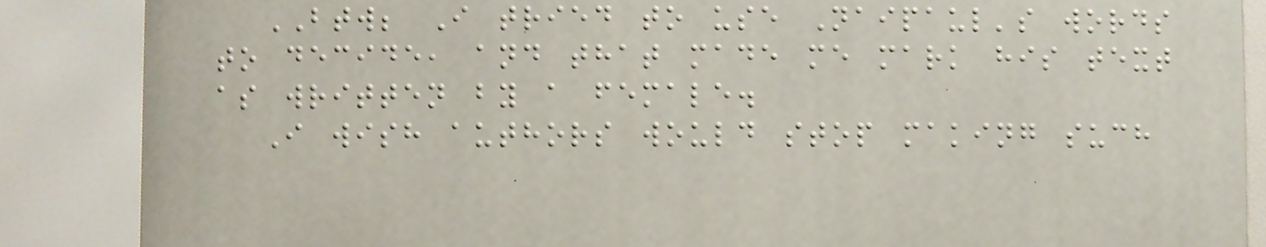BTW; I tried to use Naipaul's words
to decide, and that made me mark his text
as written by a female.
I wish authors would stop making such
